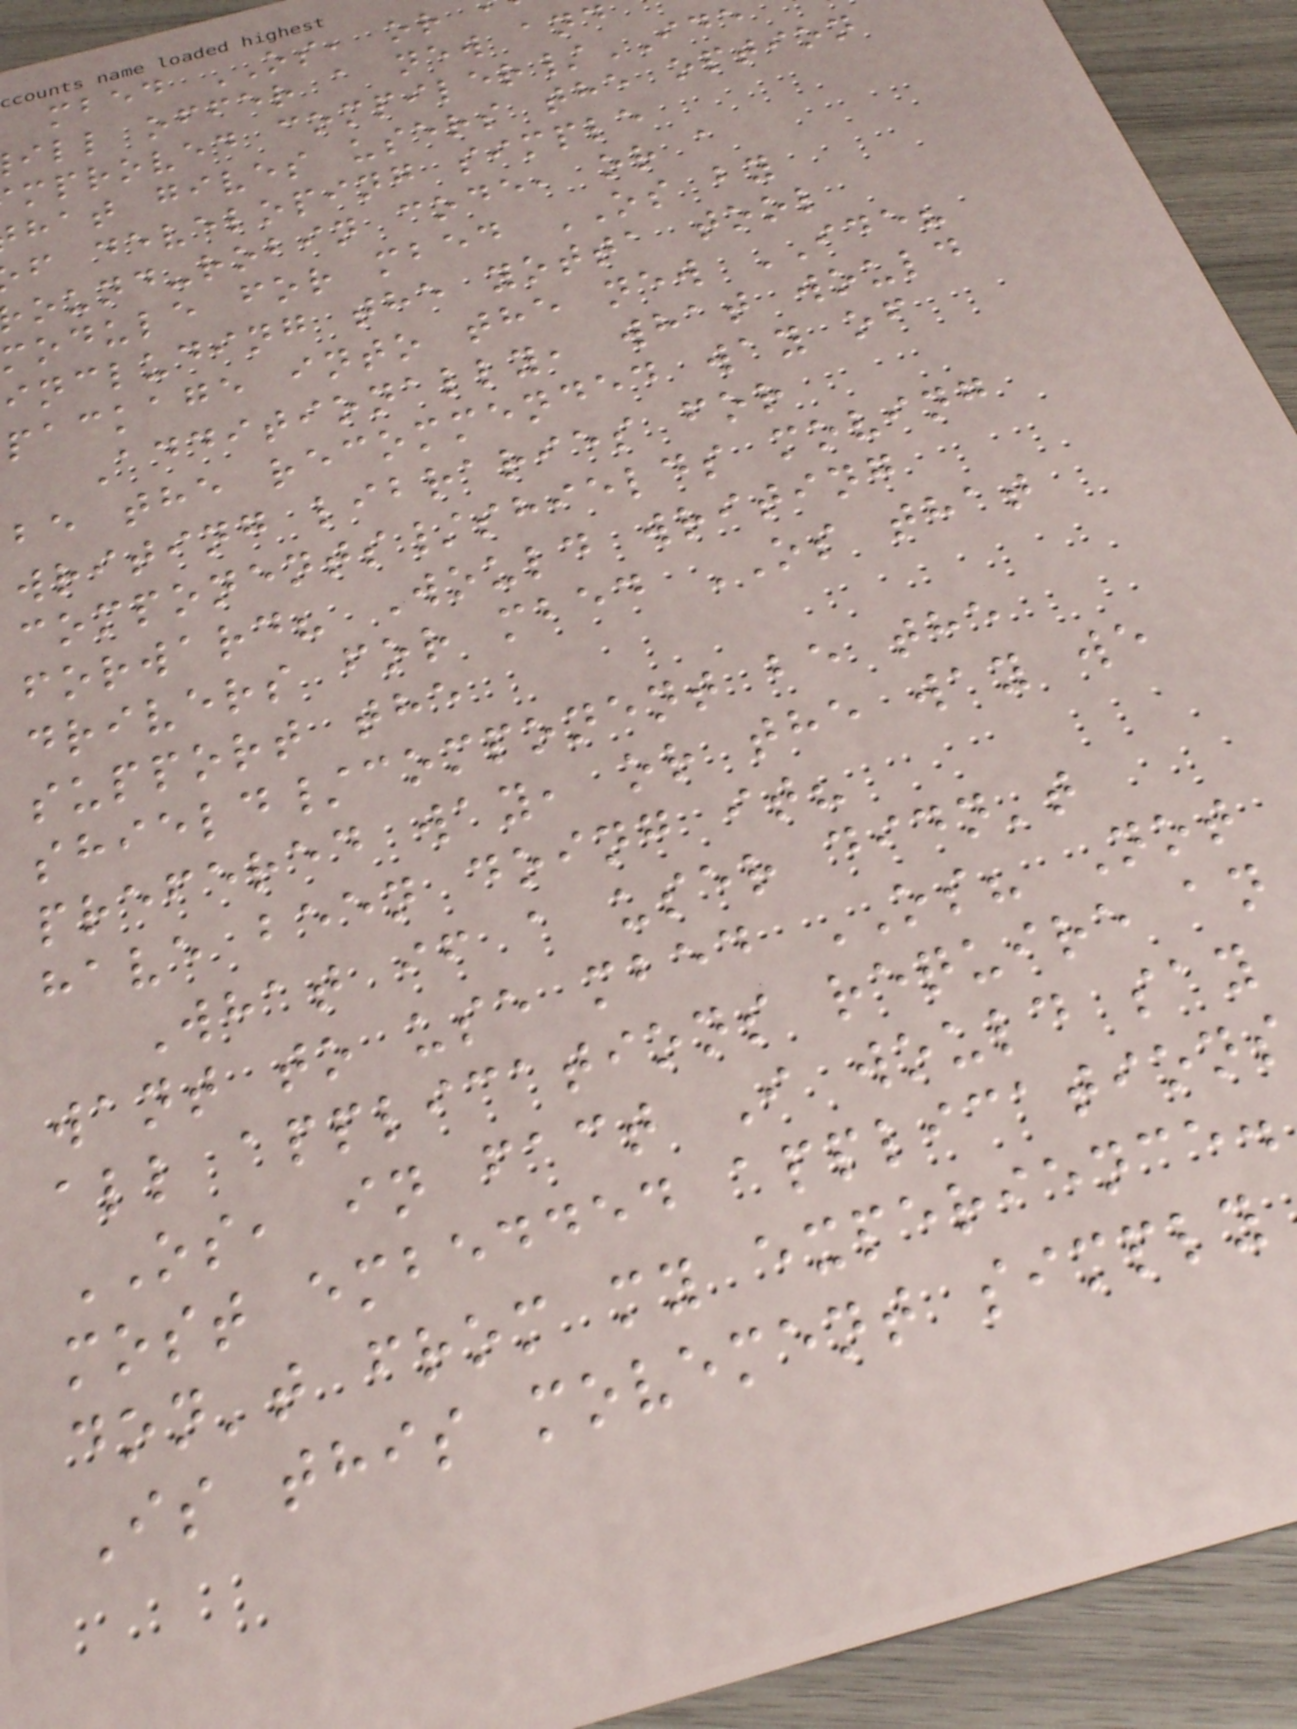mbed OS, or
ill offer a new and
mproved compiler/IDE
hat gives users the option
f developing simple
ound-robin code, or a
module for mbed OS by
including the yotta tool
package into the new IDE?
Additionally, what would
be the recommended way of
writing libraries for
components/shields moving
forward? Would writing
drivers for mbed OS that
support the
shield/component be the
prefered way, or the way we
have been doing it?
What if a user didn't
want to use mbed OS? Not
all applications require an
OS, in fact I would say
most embedded applications
don't from my experience.
Is this movement simply
